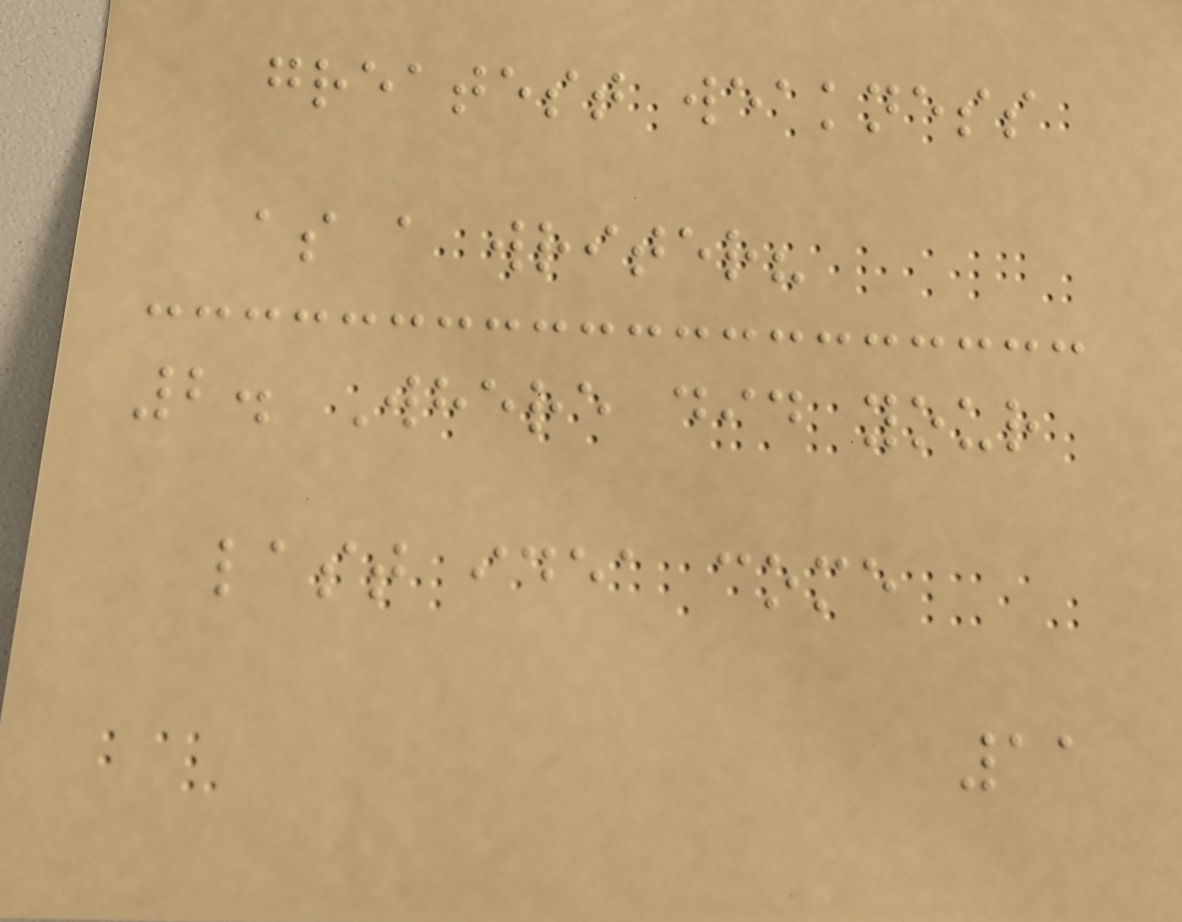greatest weakness
as a writer?
2. Where did your
last idea come
11
